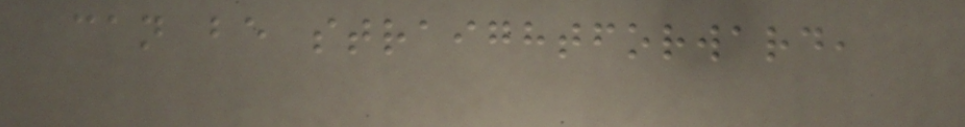can be straightforward,
